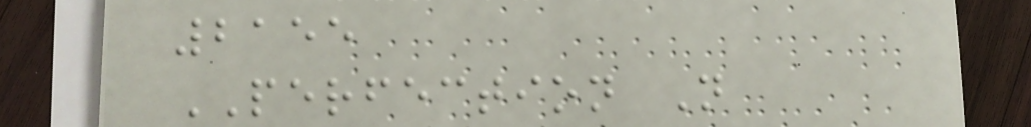2155
PERFECTION N
